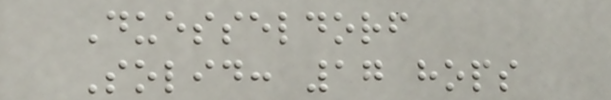Duesseldorf
Solid: 17 hops
